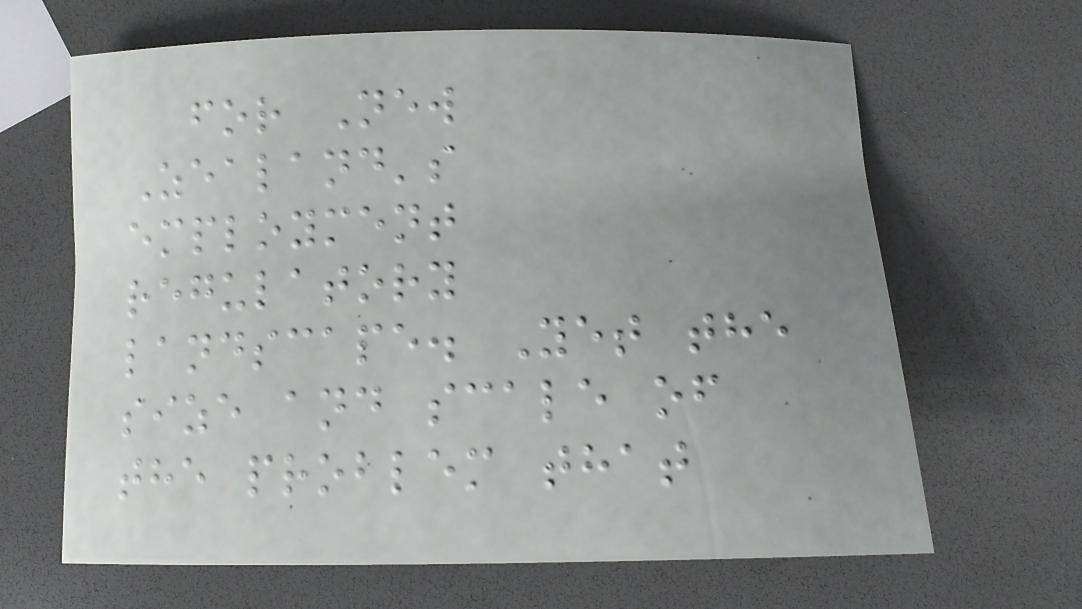for New
Zealand's
employment
regulatory
landscape. Yet the
size and scale of
the problem that
